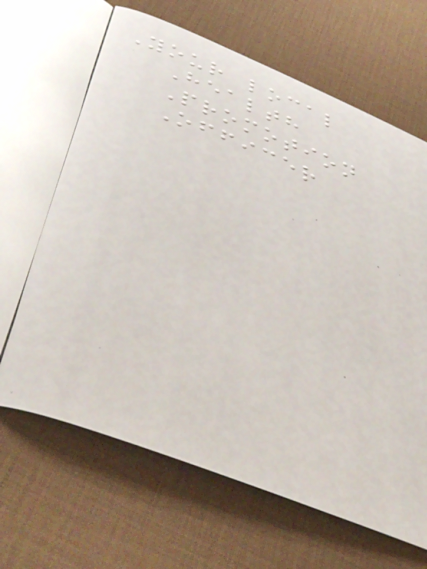Your local
Health
Promotion
Officer
